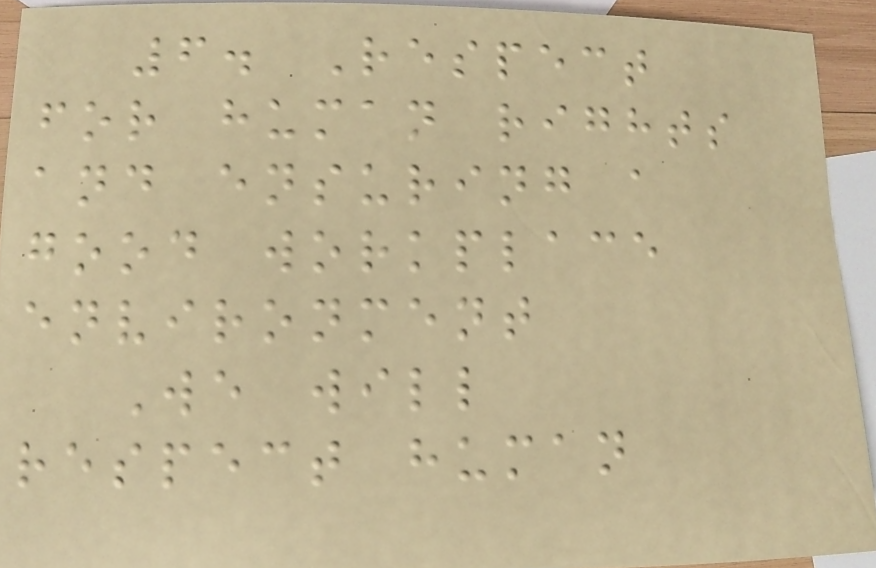6. Respect
for human rights
and ensuring a
good workplace
environment
We will
respect human
